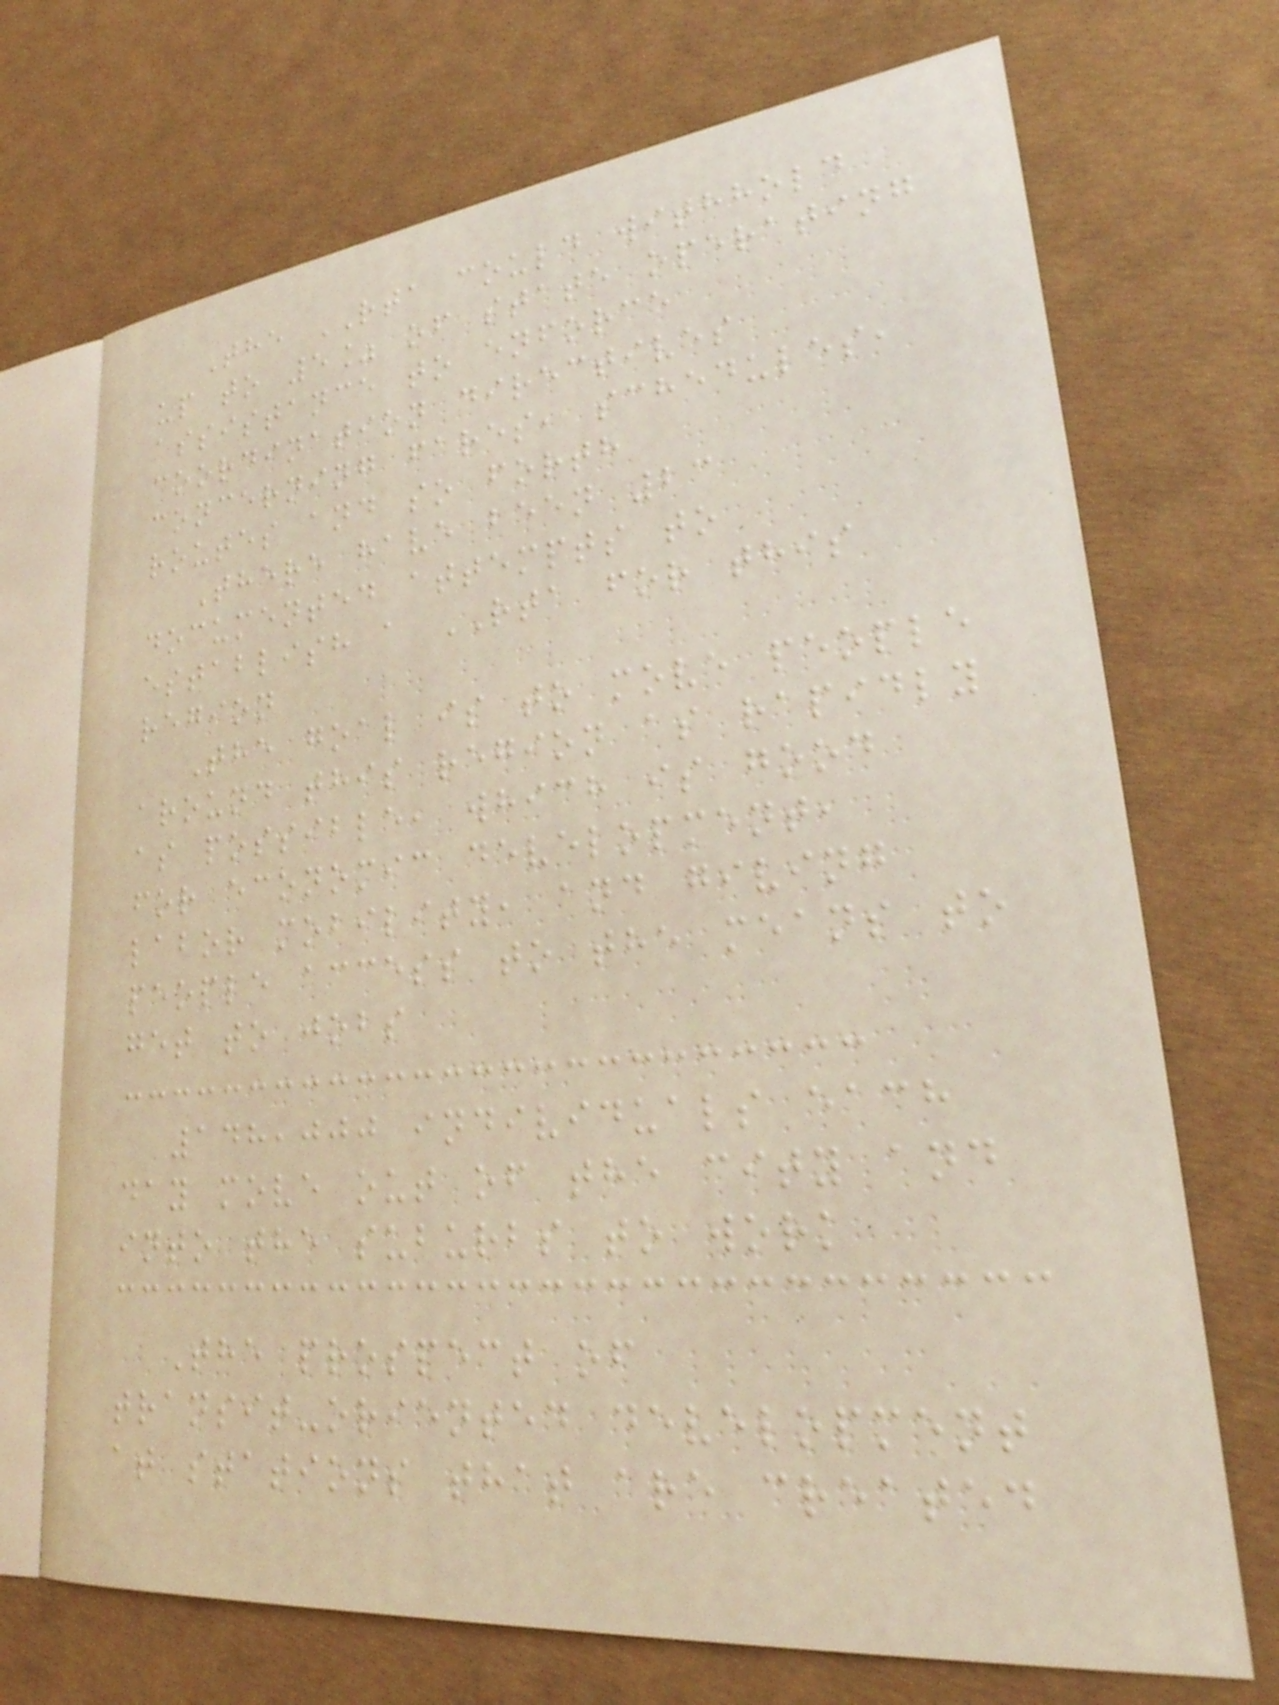The RTA could withhold
up to 5% of state operating
assistance to enforce
coordination directives
concerning fares, schedules,
routes and so forth
There have been 23
documented attempts to
establish a RTA for this
region
The goal is to move people
around this region as rapidly
as possible, which is good
for economic development,
labor mobility, and giving
people access to the means to
get to jobs
148,000 individuals each
day move out of the city and
into the suburbs to work
The prospect of
transit-oriented development
at stations that are created
